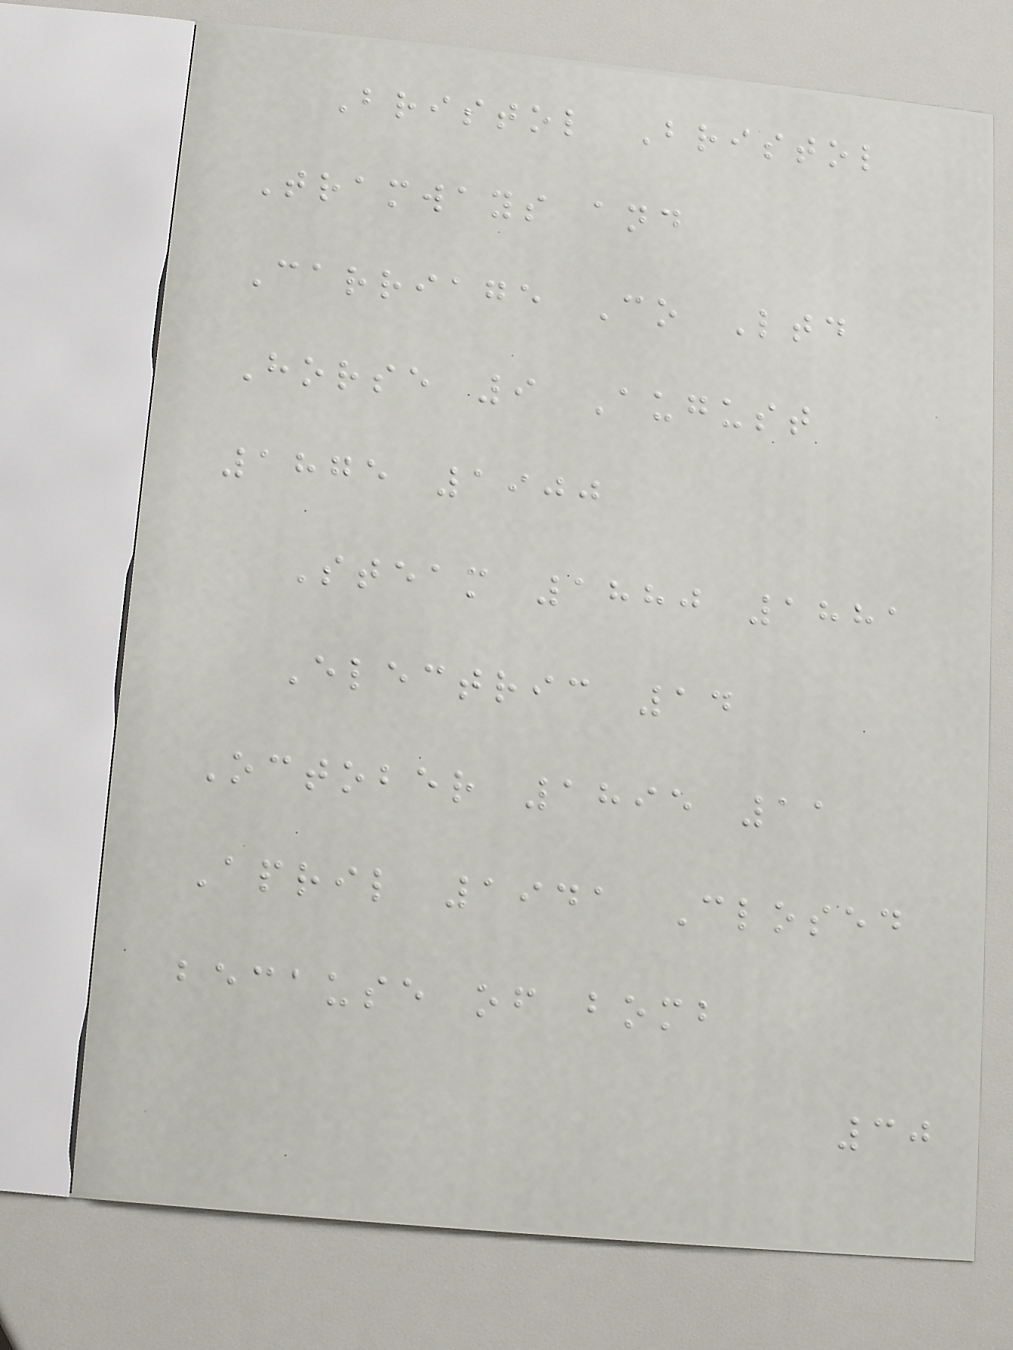Bristol Bristol
Tramways and
Carriage Co Ltd
Horse 9 August
1875 1900
Steam 1880 1881
Electric 14
October 1895 11
April 1941 Closed
because of bomb
30
